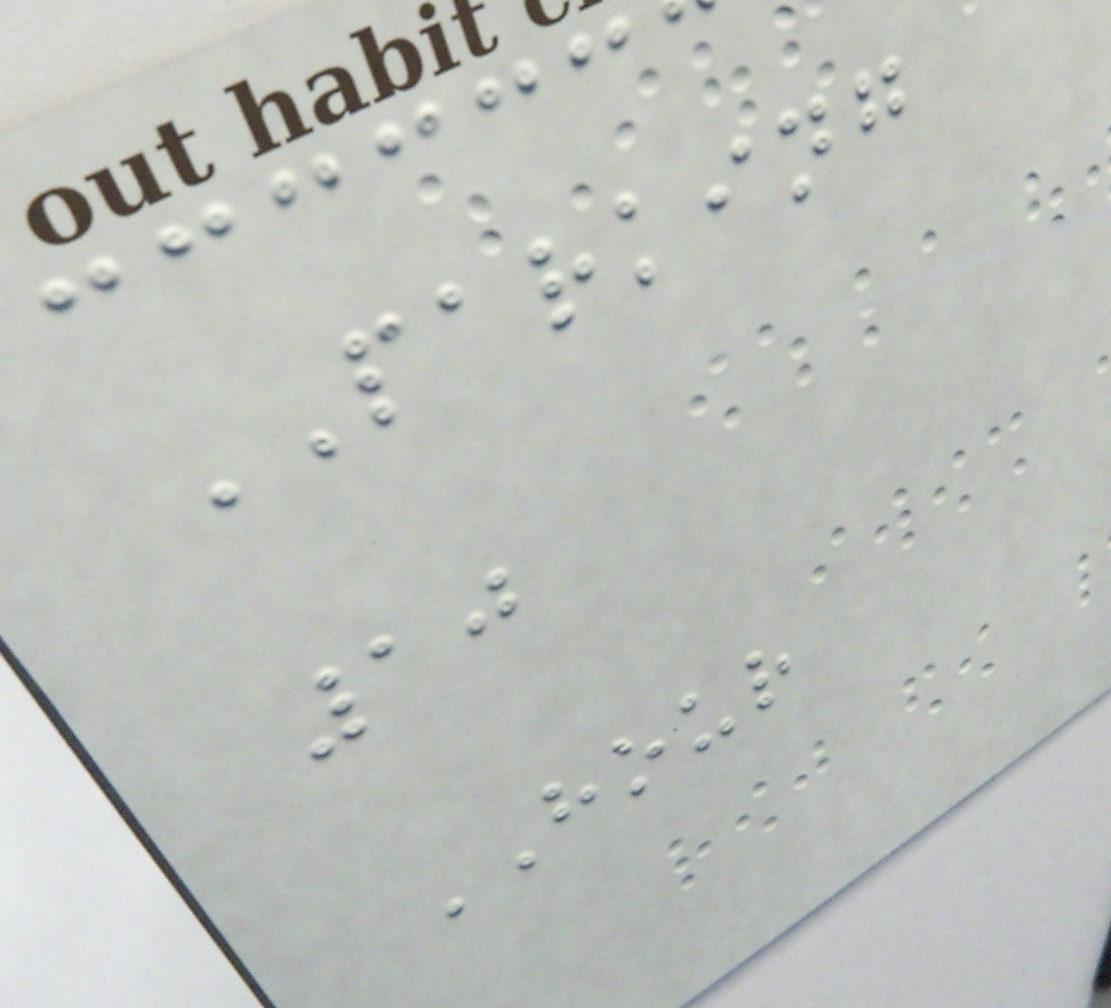PARKING
10
HOUR
